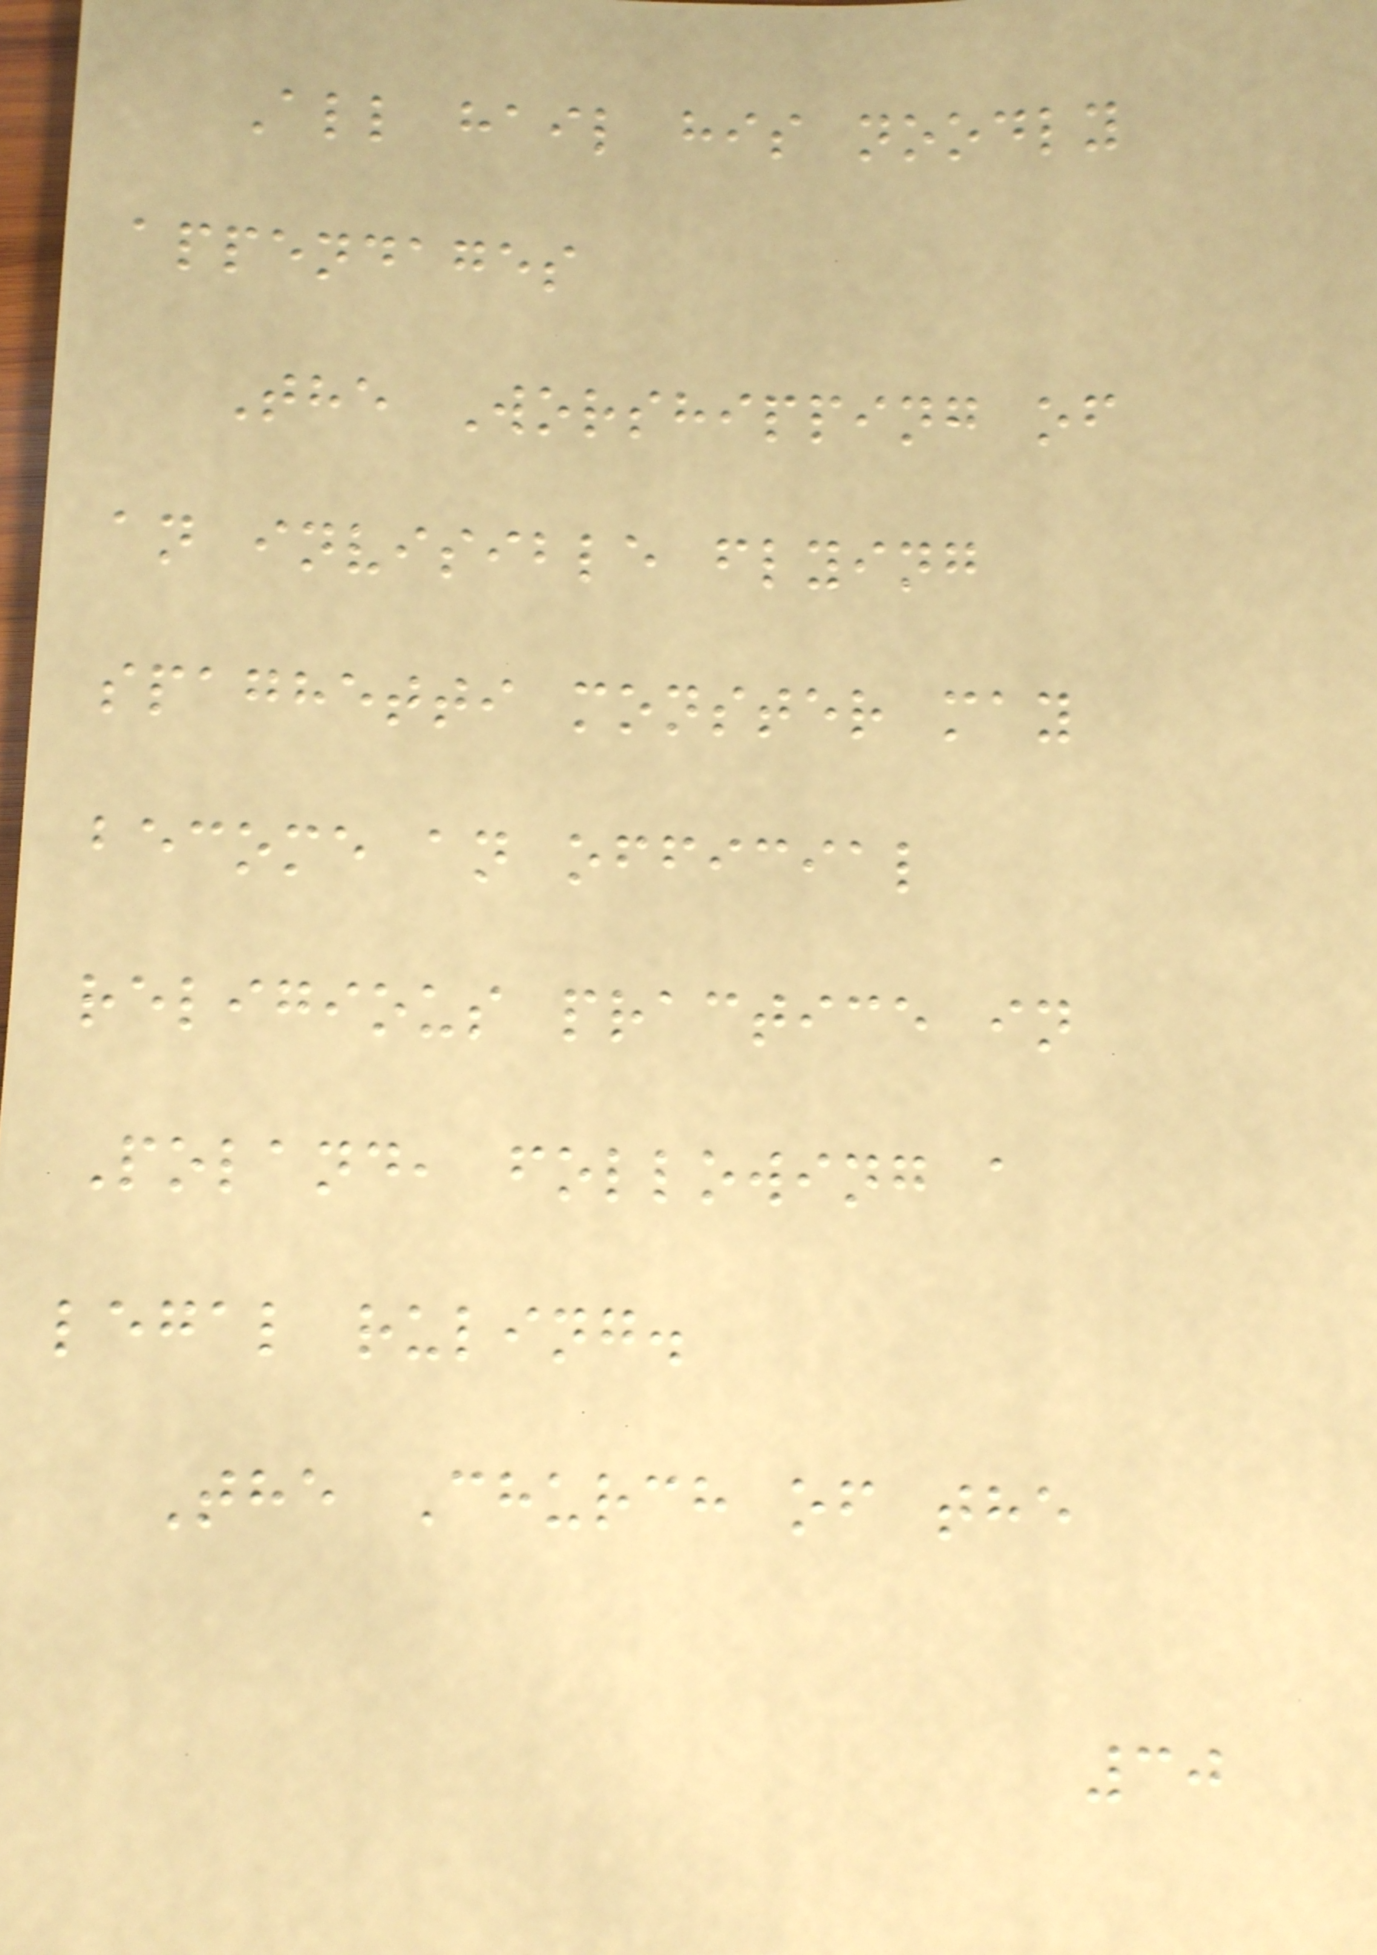All hail his noodly
appendages
The Worshipping of
an invisible flying
spaghetti monster may
become an official
religious practice in
Poland, following a
legal ruling.
The Church of the
30
